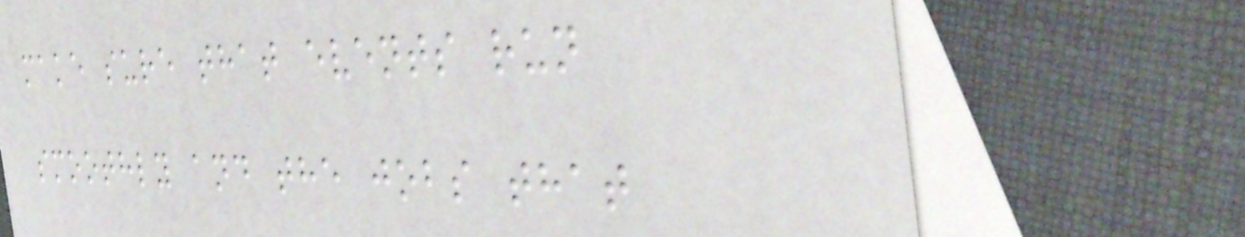make sure that events run
smoothly and the jobs that
